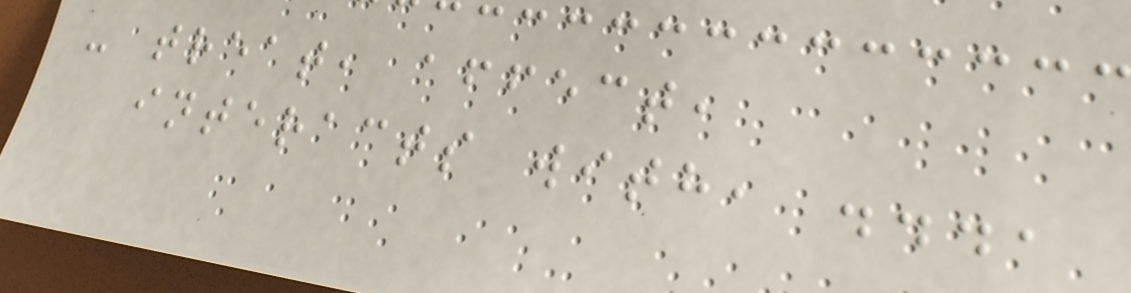- treat, affect,
interacts with, ...,
